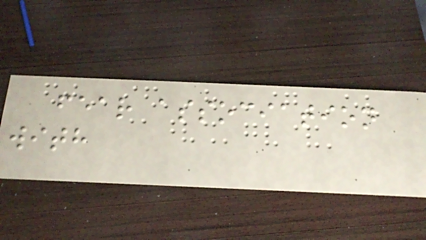fear association
with
